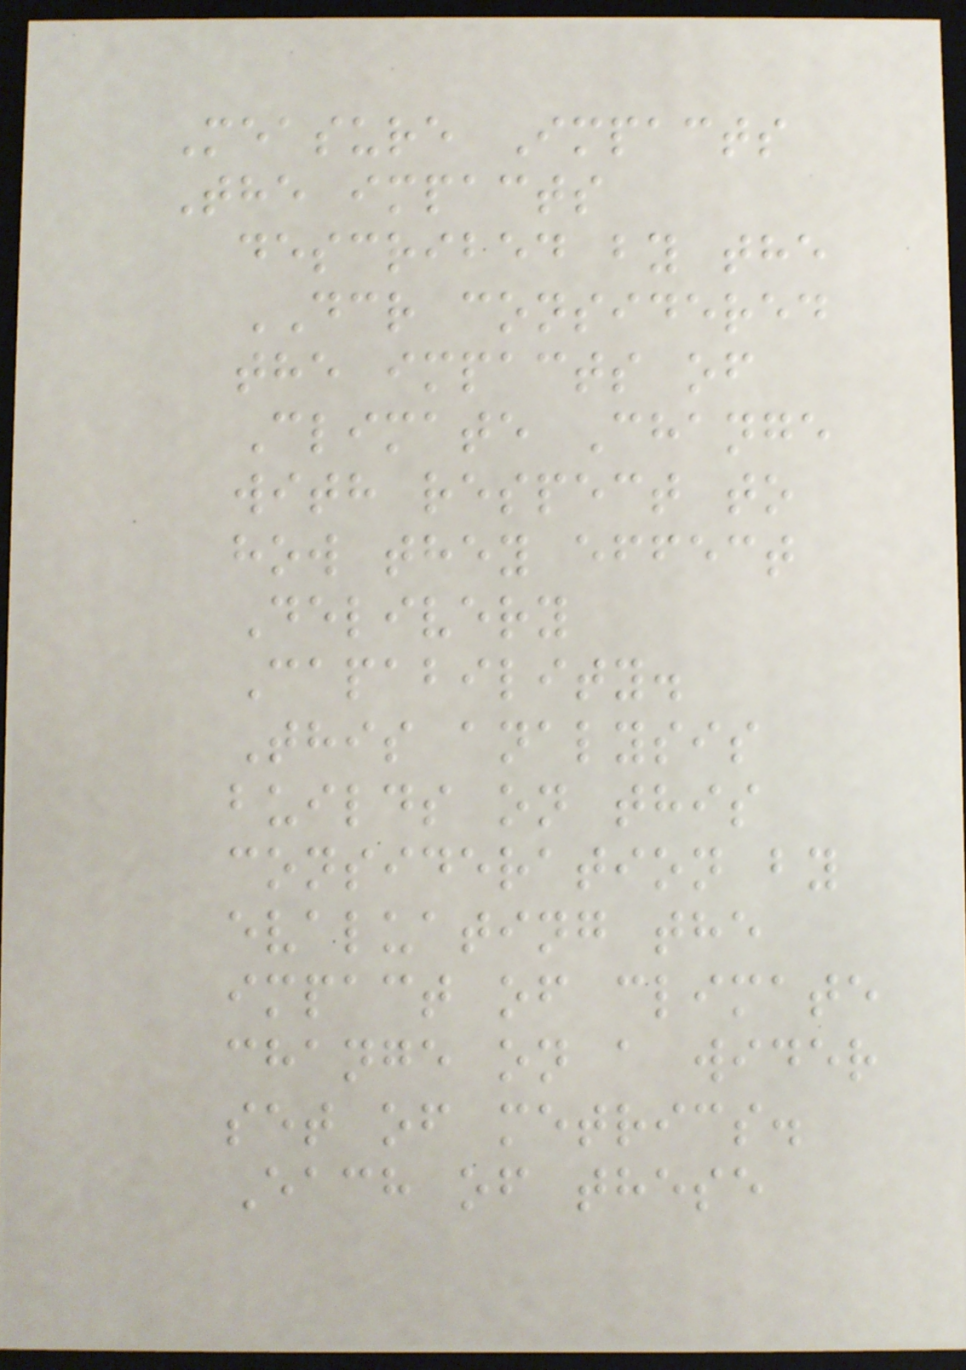Measure Impacts
The impacts
described by the
DCR considered
the impacts of
Climate Change
with respect to
how they effect
Delivery
Capability.
This analysis
builds on this
consideration by
evaluating the
impact of climate
change on a wider
set of metrics.
Each of these
